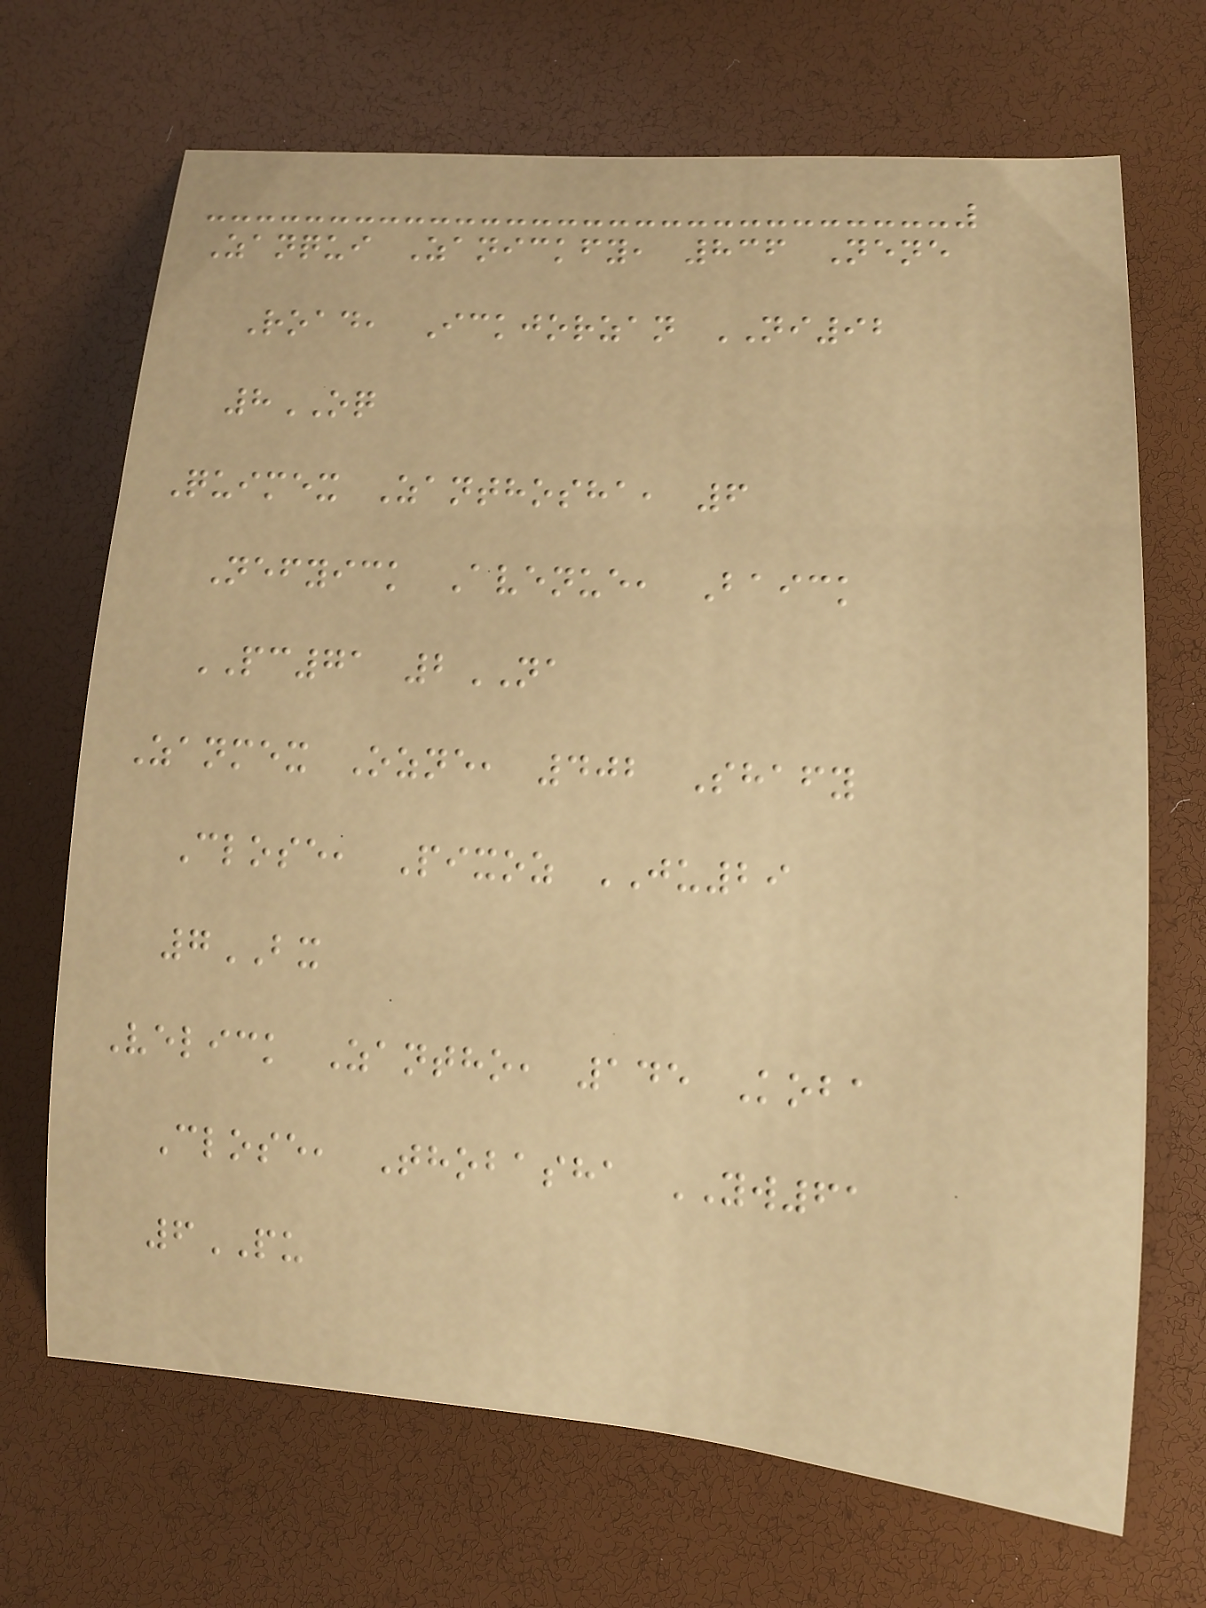Zanqui Zanickfy, 836 Nene
Road, Ickjorzan NI92
8OQ
Quimex Zanthosha, 6
Nefyick Avenue, Baick
PC71 2NA
Zanmex Ozne, 402 Shafy
Close, Pixoz JU29
7BX
Velick Zantho, 145 Koba
Close, Thobasha YW61
6PU
